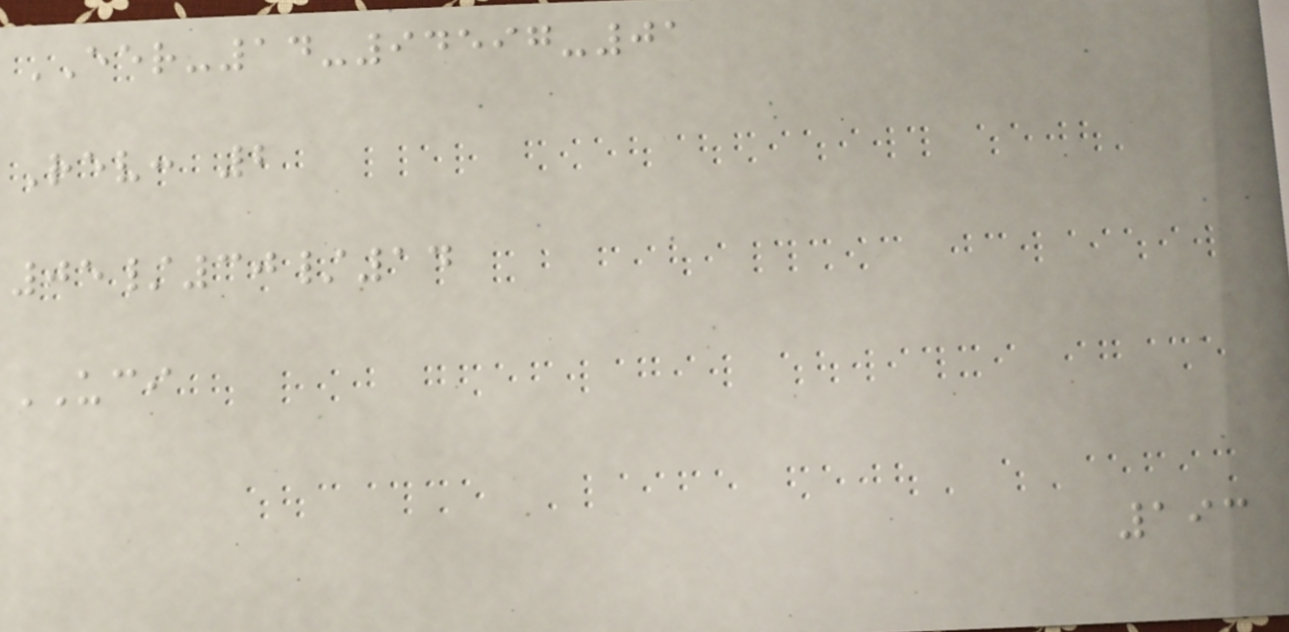EER-14-94597-01
Rev: 2
05/30/14
UCI
193
